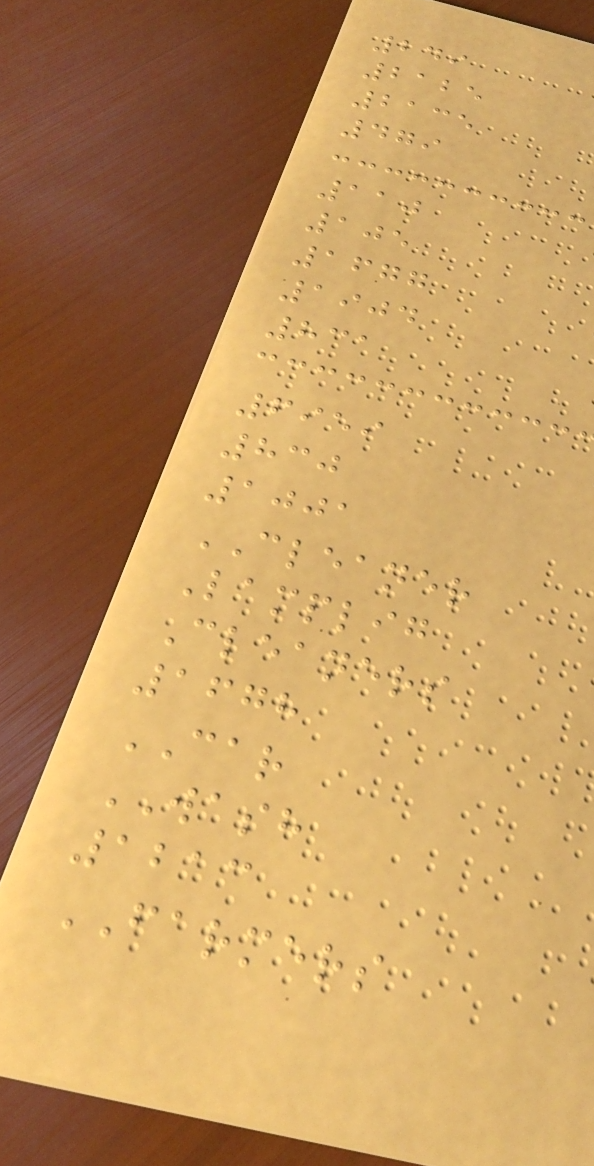249
2125
2135
479
110
105
1677
1904
831
6959
830
1001
CLEANER
Lamplig
Cleaners
1678
CAR
WASH
1213
FARMERS
